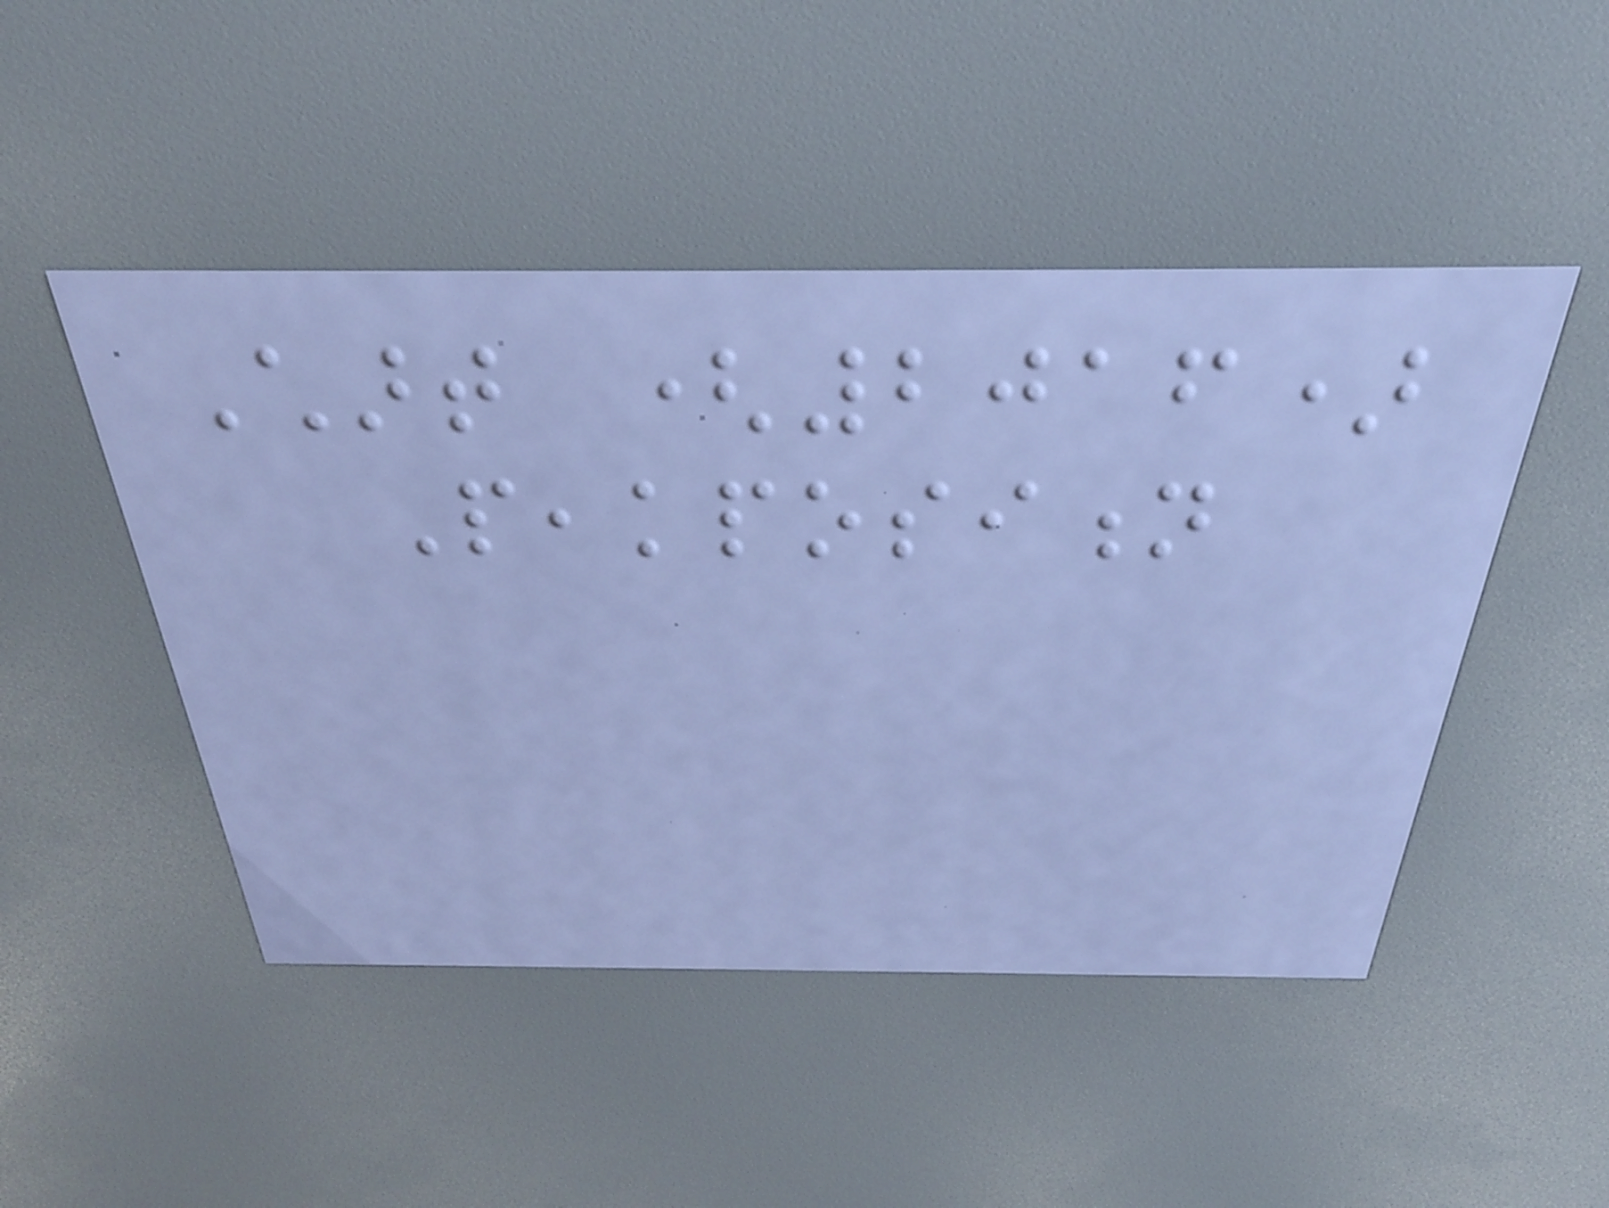Chart (2016)
Peakposition
